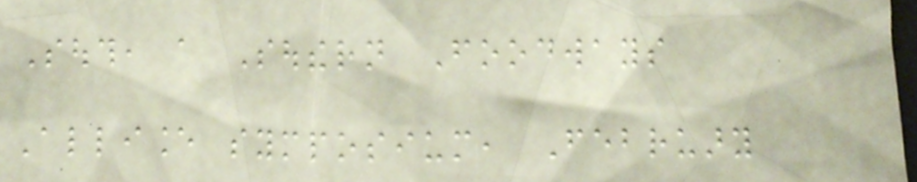South, a Southern Foodways
Alliance symposium, February
